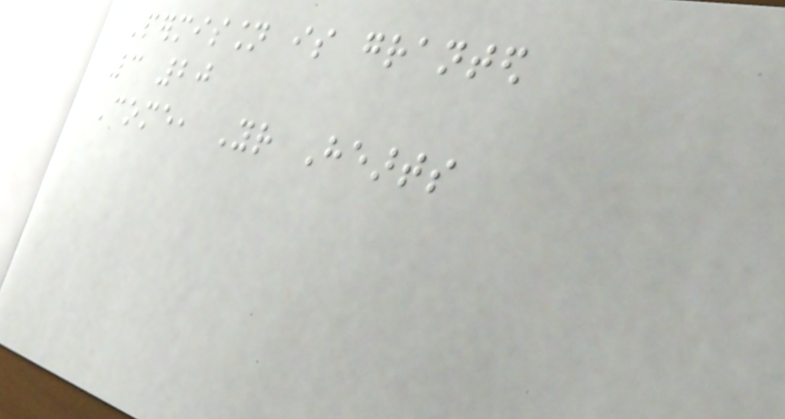Permission is granted
3 20
Come, Your Hearts
